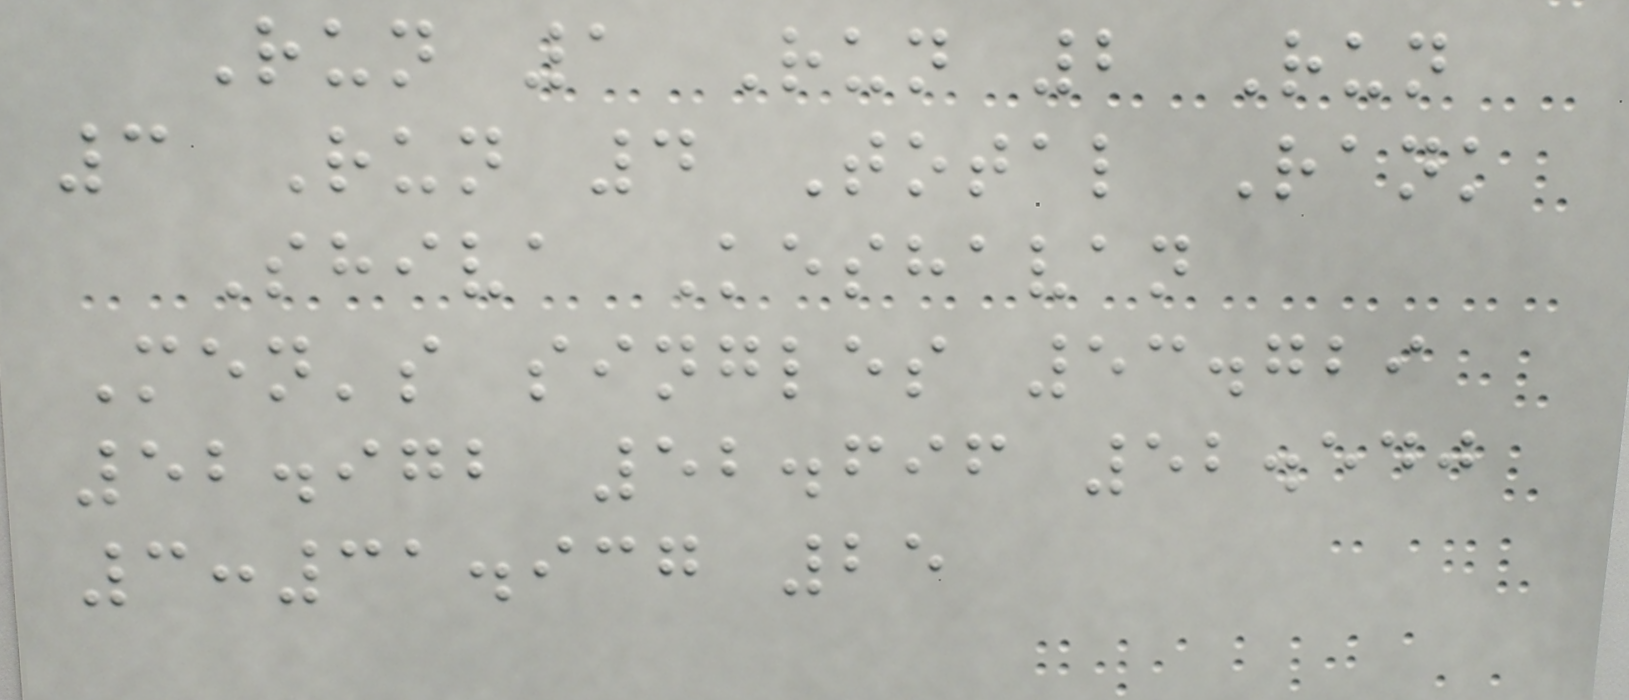Run 1 Run 2 Run
3 Run 4 Total Rank
Shiva Keshavan
Men's singles 53.729
52.972 52.696 52.540
3:31.937 25
